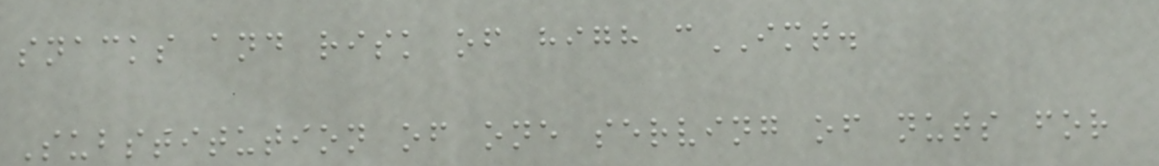snacks and risk of high cIMT.
Substitution of one serving of nuts for
